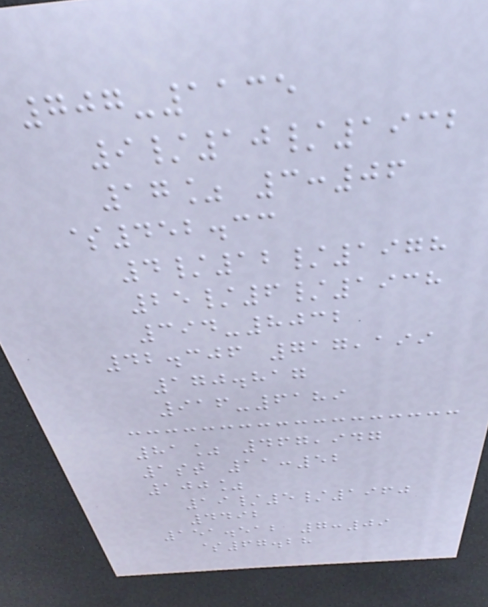707-1135
9/10/1932
17% 3:06
$452.33
4/12/1978
25/6/1938
394-8032
42.306 717,199
170.817
916-6189
81% 467,947
1st 11:52
100%
19/5/1960
4492
151.512 7:09
$67.28
